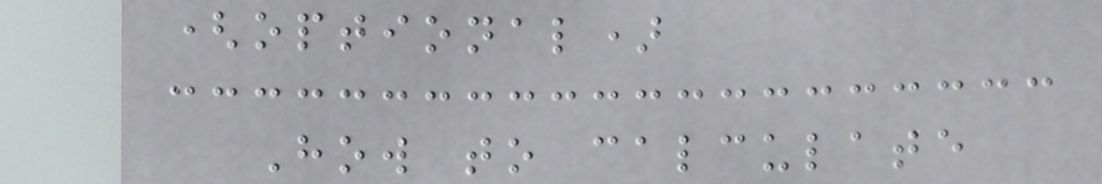(optional)
How to calculate
